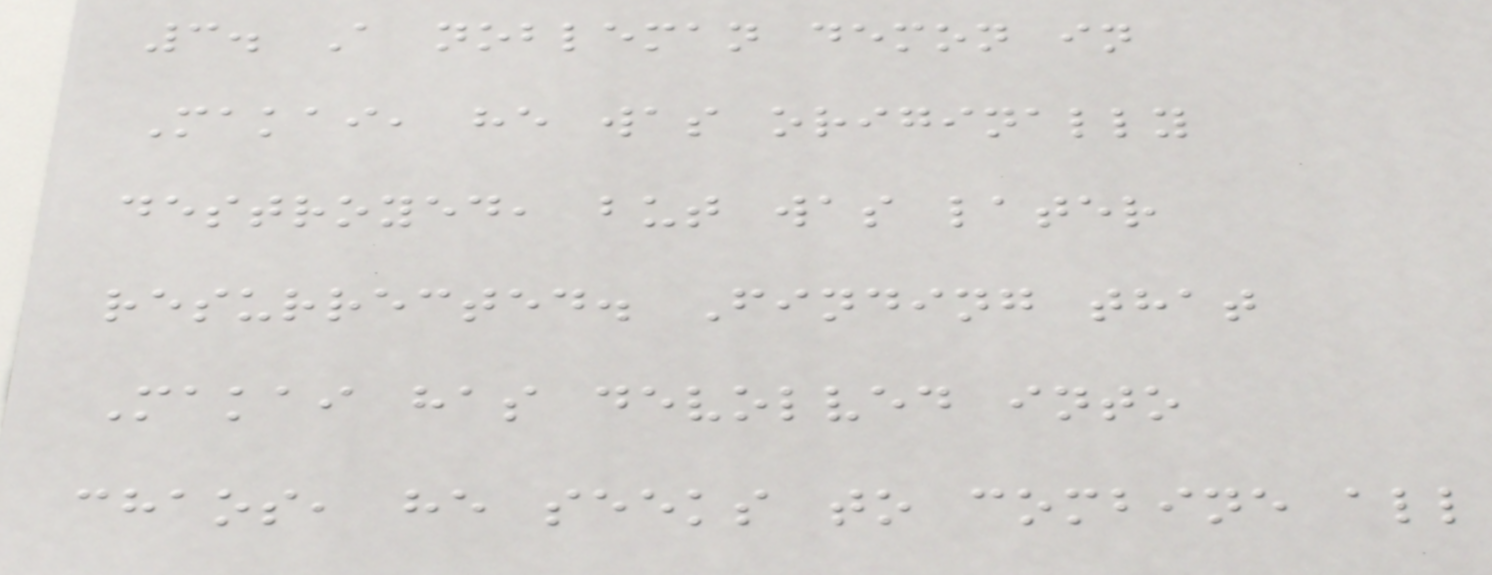3. A nobleman demon in
Makai, he was originally
destroyed, but was later
resurrected. Finding that
Makai has devolved into
chaos, he seeks to combine all
